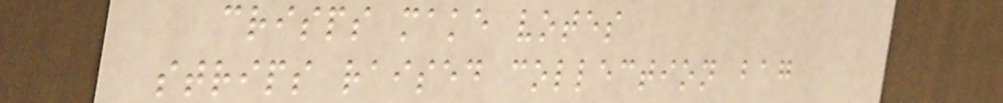crisps make votes
strips raised collection bag
